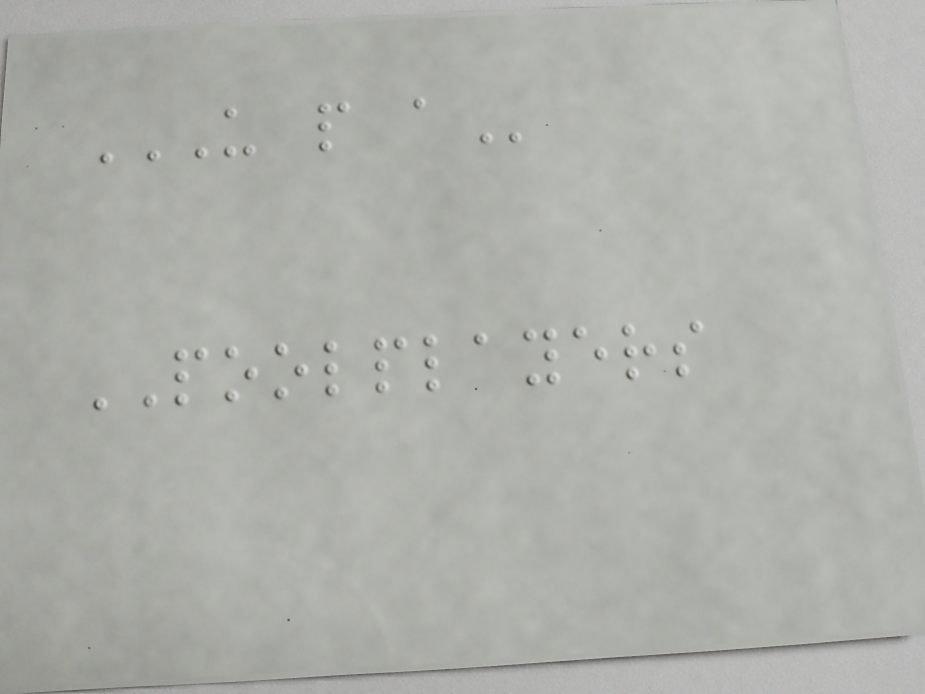U P A
POOLPLAYERS
